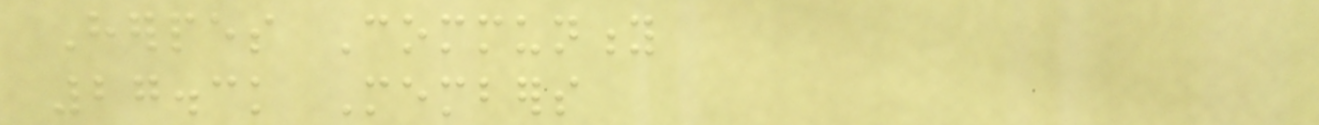Herpes Community
27.3k Members
